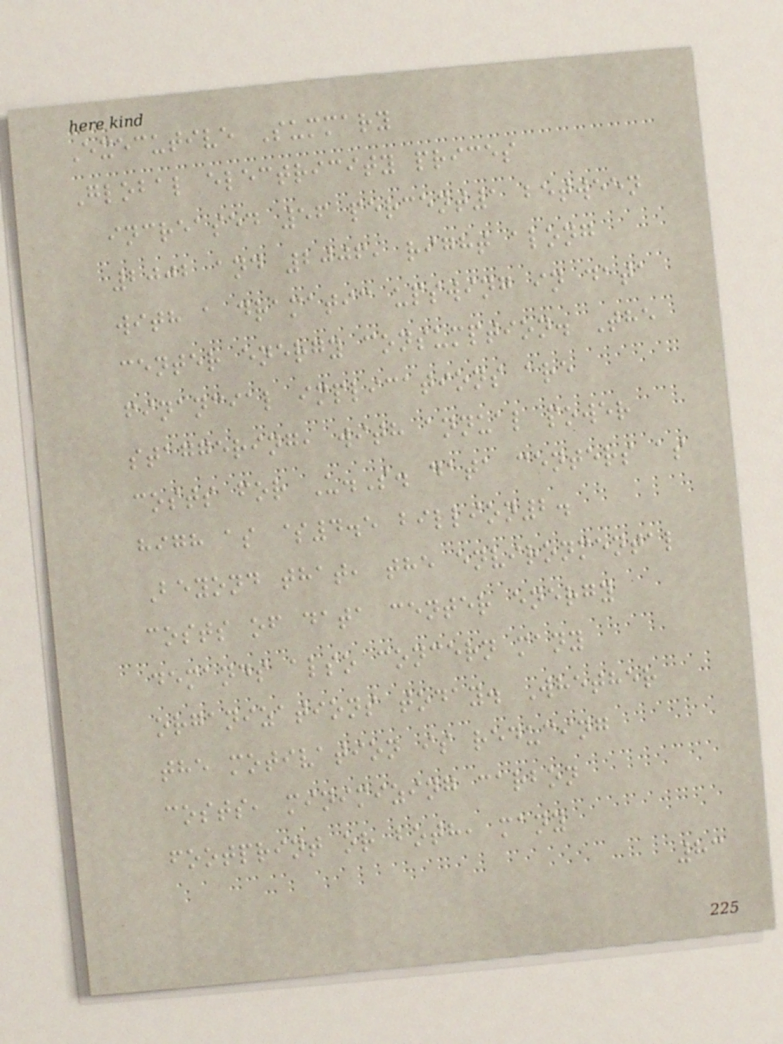Executive Summary
Global electricity prices
increased 56 percent1 between
2002 and 2006, right along
with a dramatic upswing in data
center energy consumption. The
financial implications are
staggering, with annual power
costs for U.S. data centers as
high as $4.5 billion2.
Beyond that, the environmental
costs of data center energy
demands also concern many
organizations today. Whether
the motivation is reducing
costs, minimizing carbon
footprint or both, many
83
